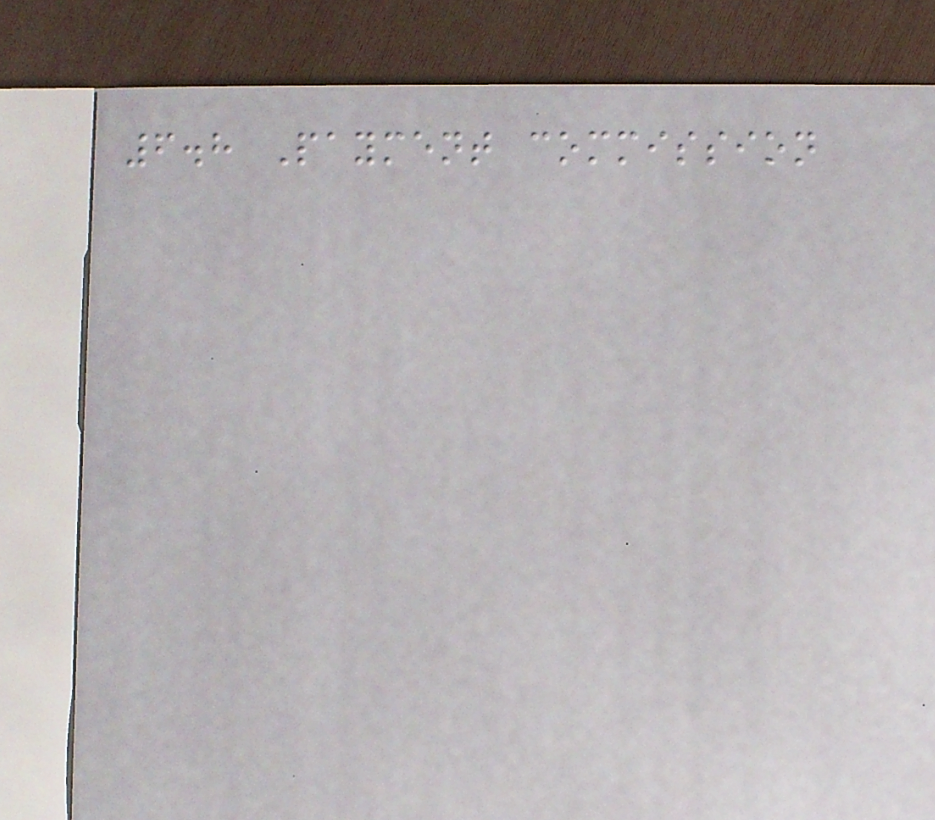6.8 Payment commission
